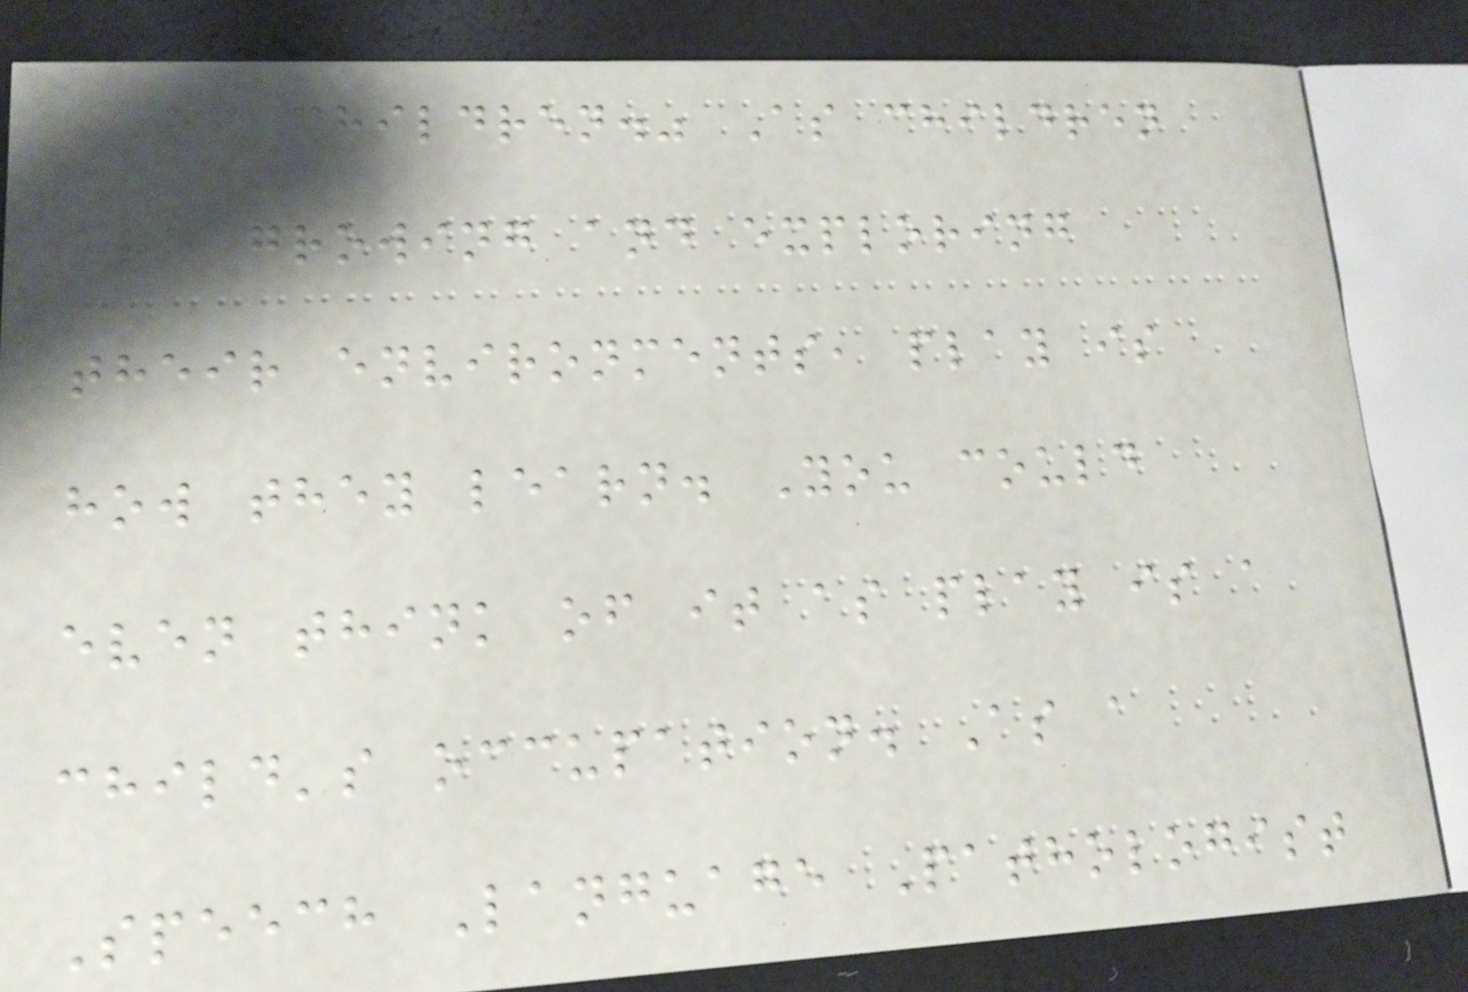of children." As children
are growing and exploring
their environments, play is
how they learn. You could
even think of it as play is a
child's occupation. As a
Speech Language Pathologist
